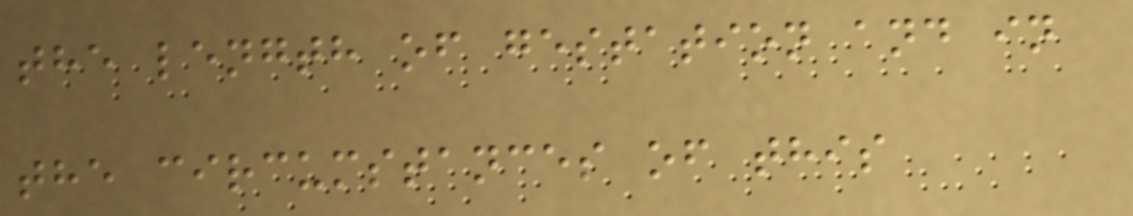the length of gestation and in
the circumstances of this
